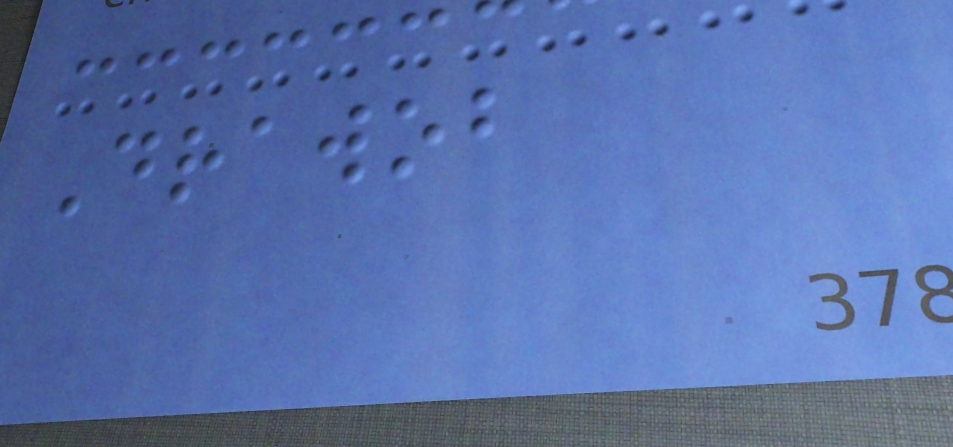Drawob
